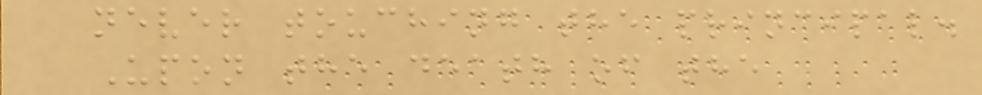never touching the principal.
Upon the death of the
